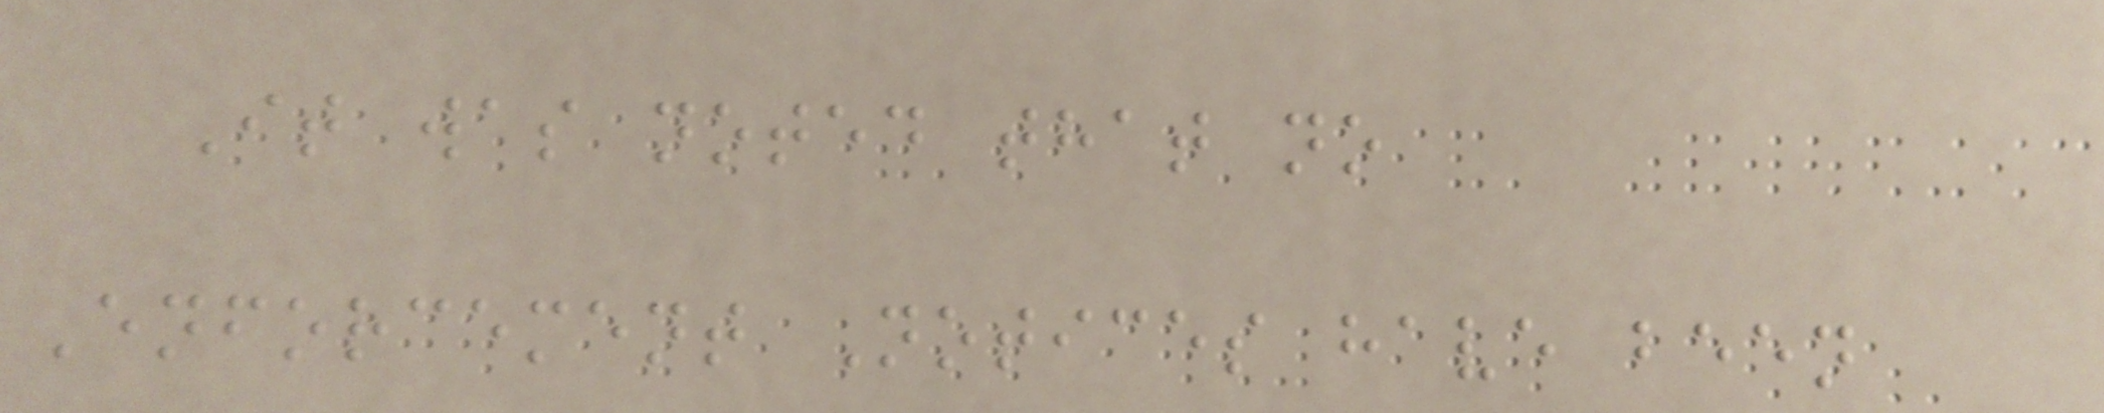It was noted that no
Enforcement Notices have been
